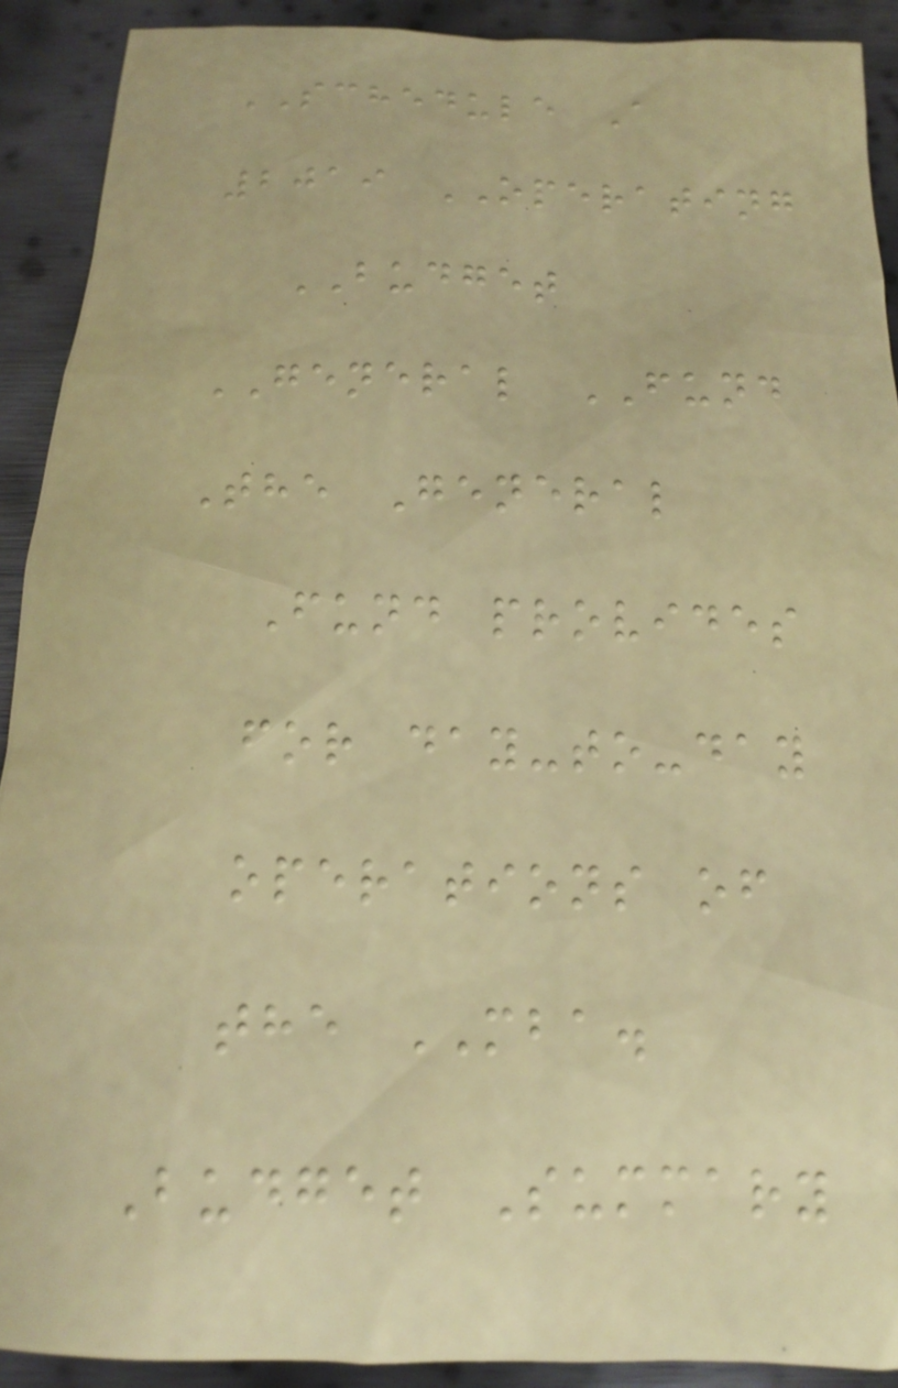SCHEDULE A
2019 OPERATING
BUDGET
GENERAL FUND
The General
Fund provides
for day-to-day
operations of
the MBA.
Budget Summary
